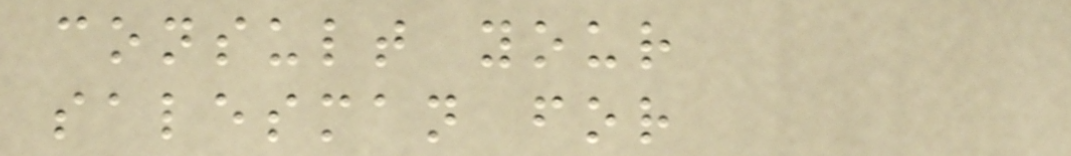consult your
salesman for
